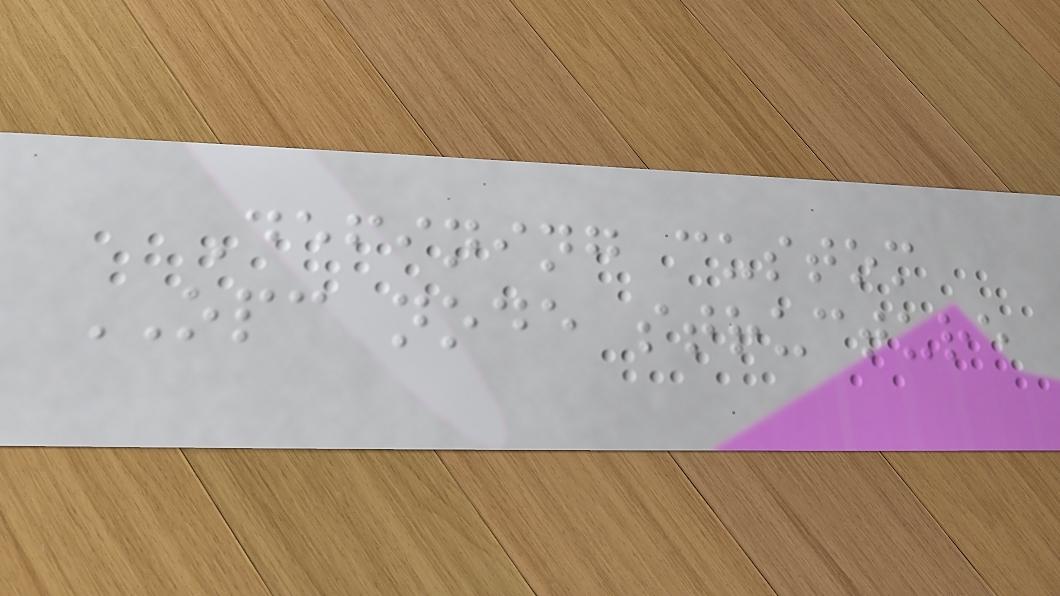Defining custom
OPC node structure
